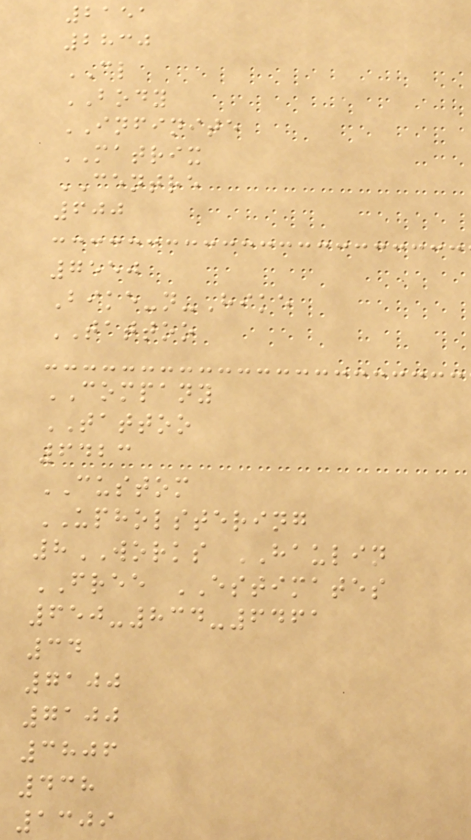2151
2830
CL
BODY
INFINITE
MATRIX
CENTRE
600
7550
Bike-n-Hike
TATTOO
COMPANY
TATTOO
6423
CUSTOM
UPHOLSTERING
8WORKS HAULIN
FREE ESTIMATES
650-834-6461
34
7100
7100
3806
438
1309
